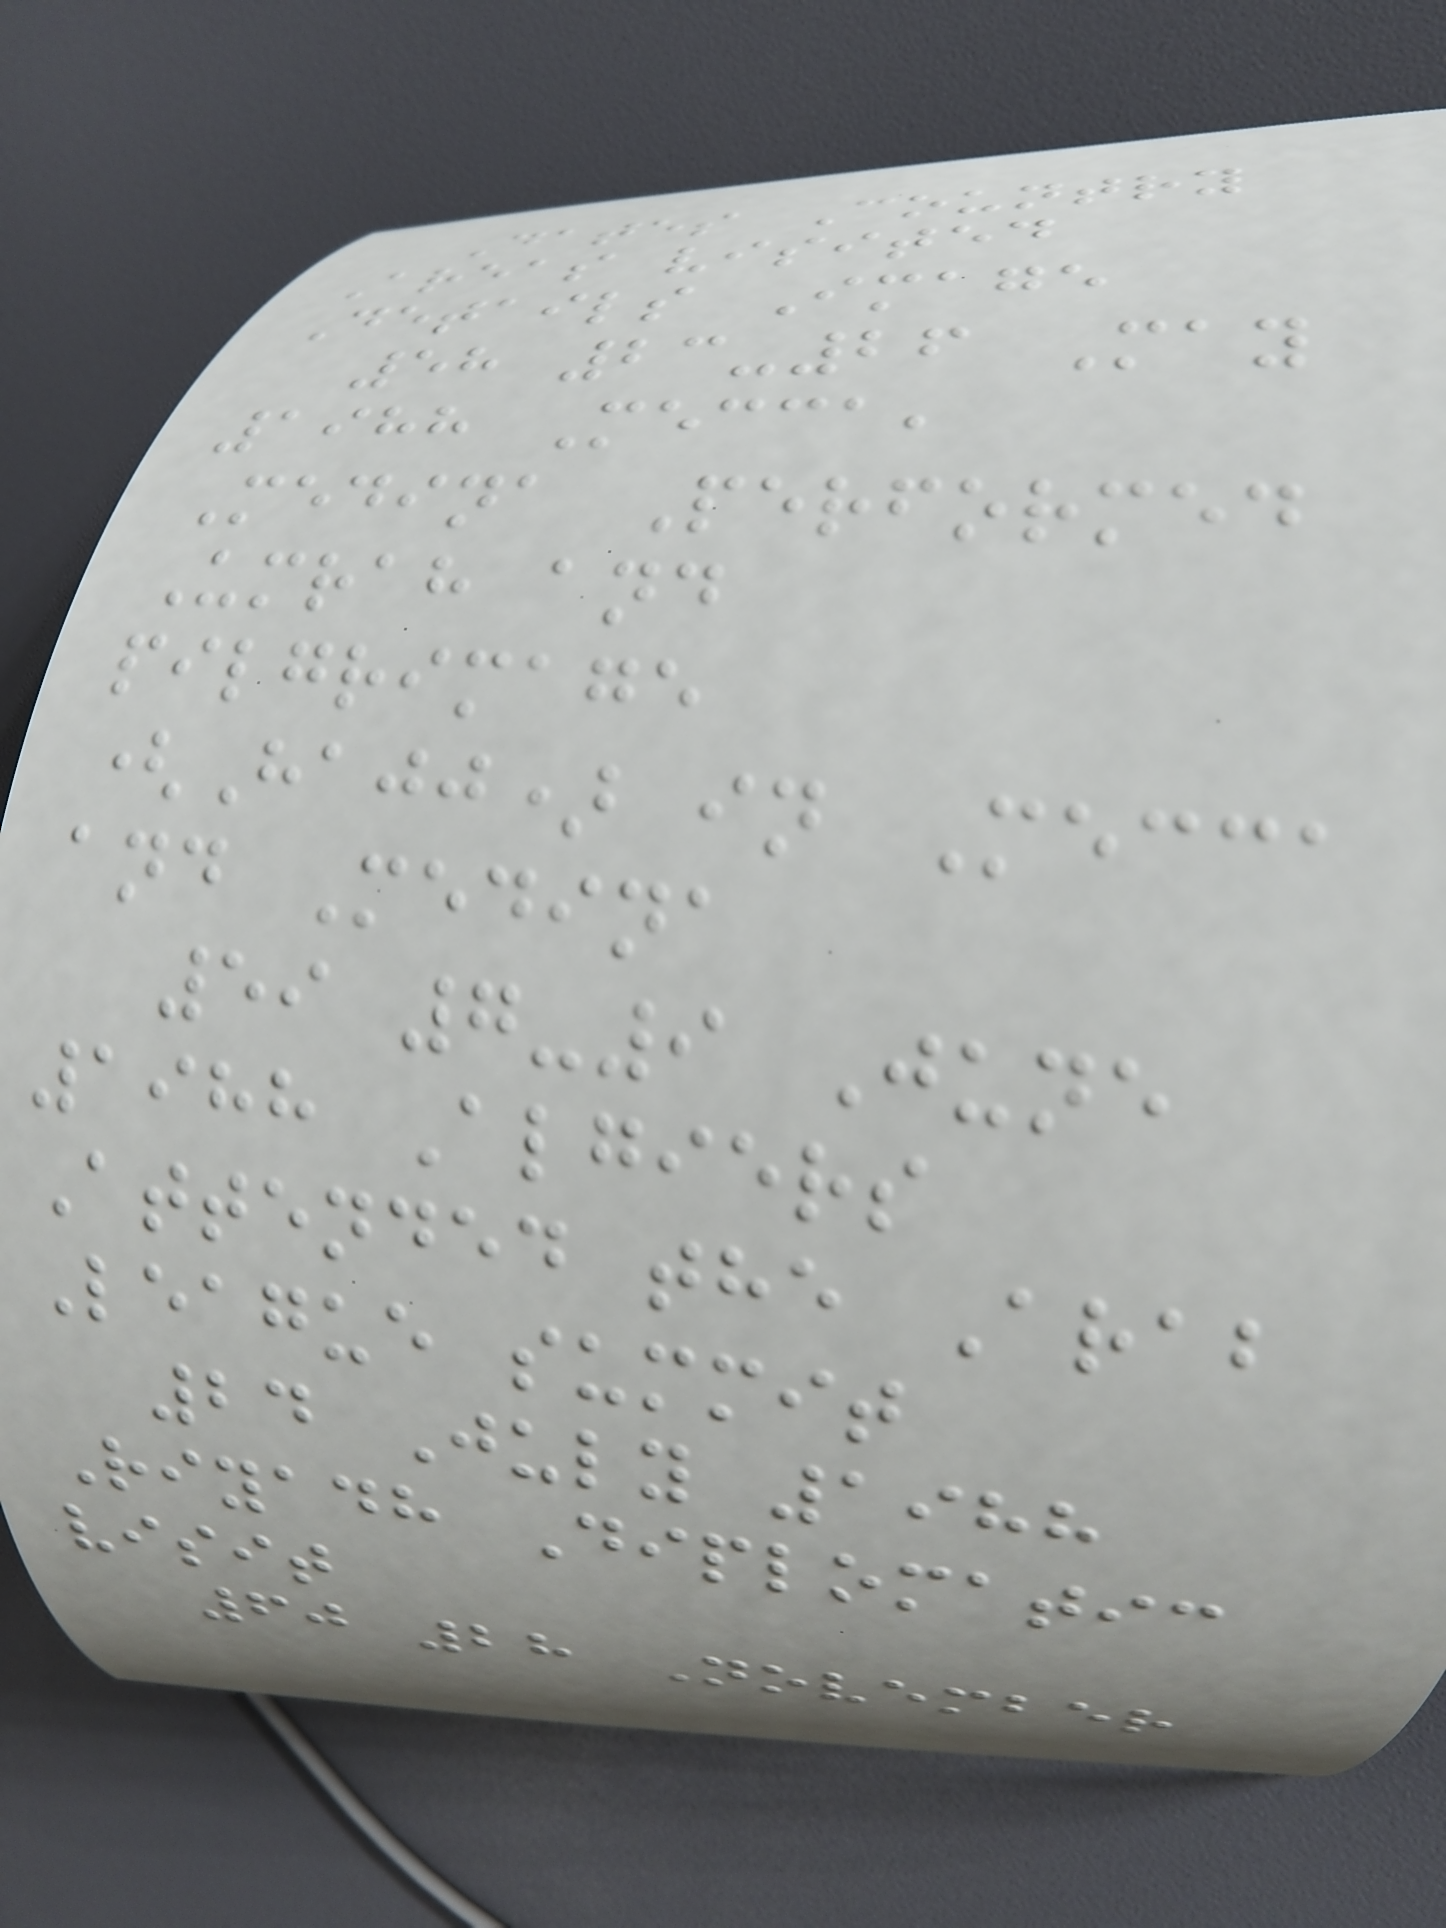Dates Country
Areas visited
Details Image
58 23-26 May
1988 Mecca,
Medina Performed
Umrah and
pilgrimage
(Hajj) in Mecca
and Medina
59 7-9 June
1988 Algiers
Attended the Arab
League summit
24 July 1988
Riyadh Diplomatic
visit
60 28 November
